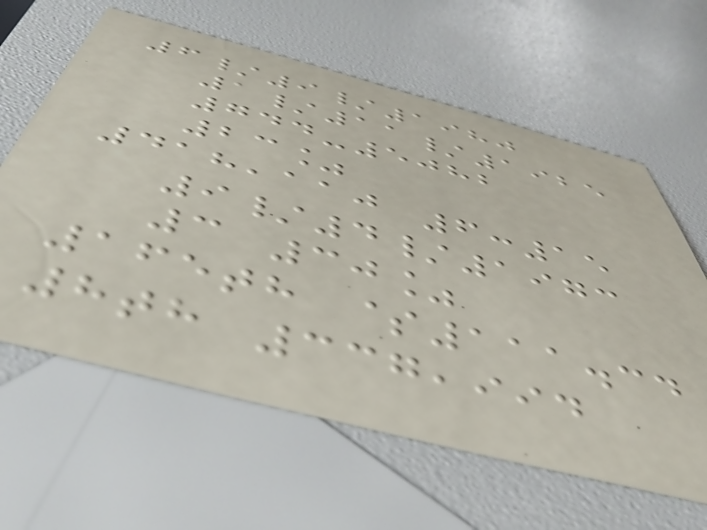6/9/1980
1/11/1925
744-5082
23%
418,110 6:15
9/4/1973
3 30%
165th $111.34
8th 337,994
